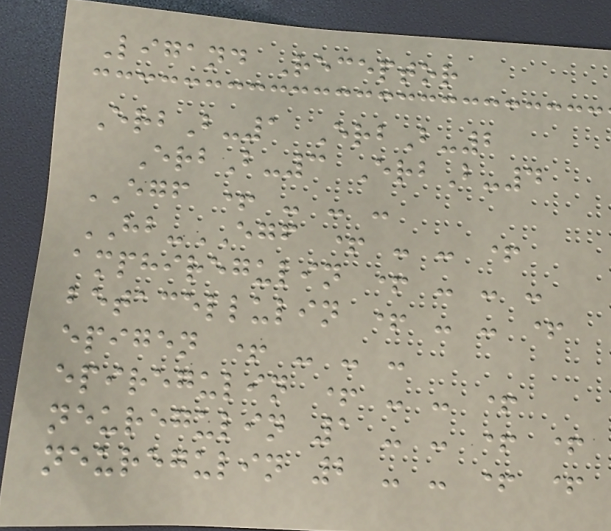Ligand Receptor
ErbB-1 ErbB-2
ErbB-3 ErbB-4
EGF + - - -
HB-EGF + - - +
amphiregulin + - - -
betacellulin + - - +
epigen + - - -
epiregulin + - - +
neuregulin 1 - - + +
neuregulin 2 - - + +
